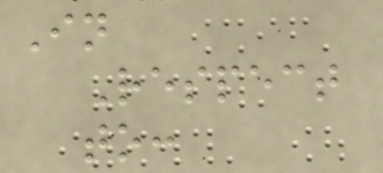In
Respect
to:
